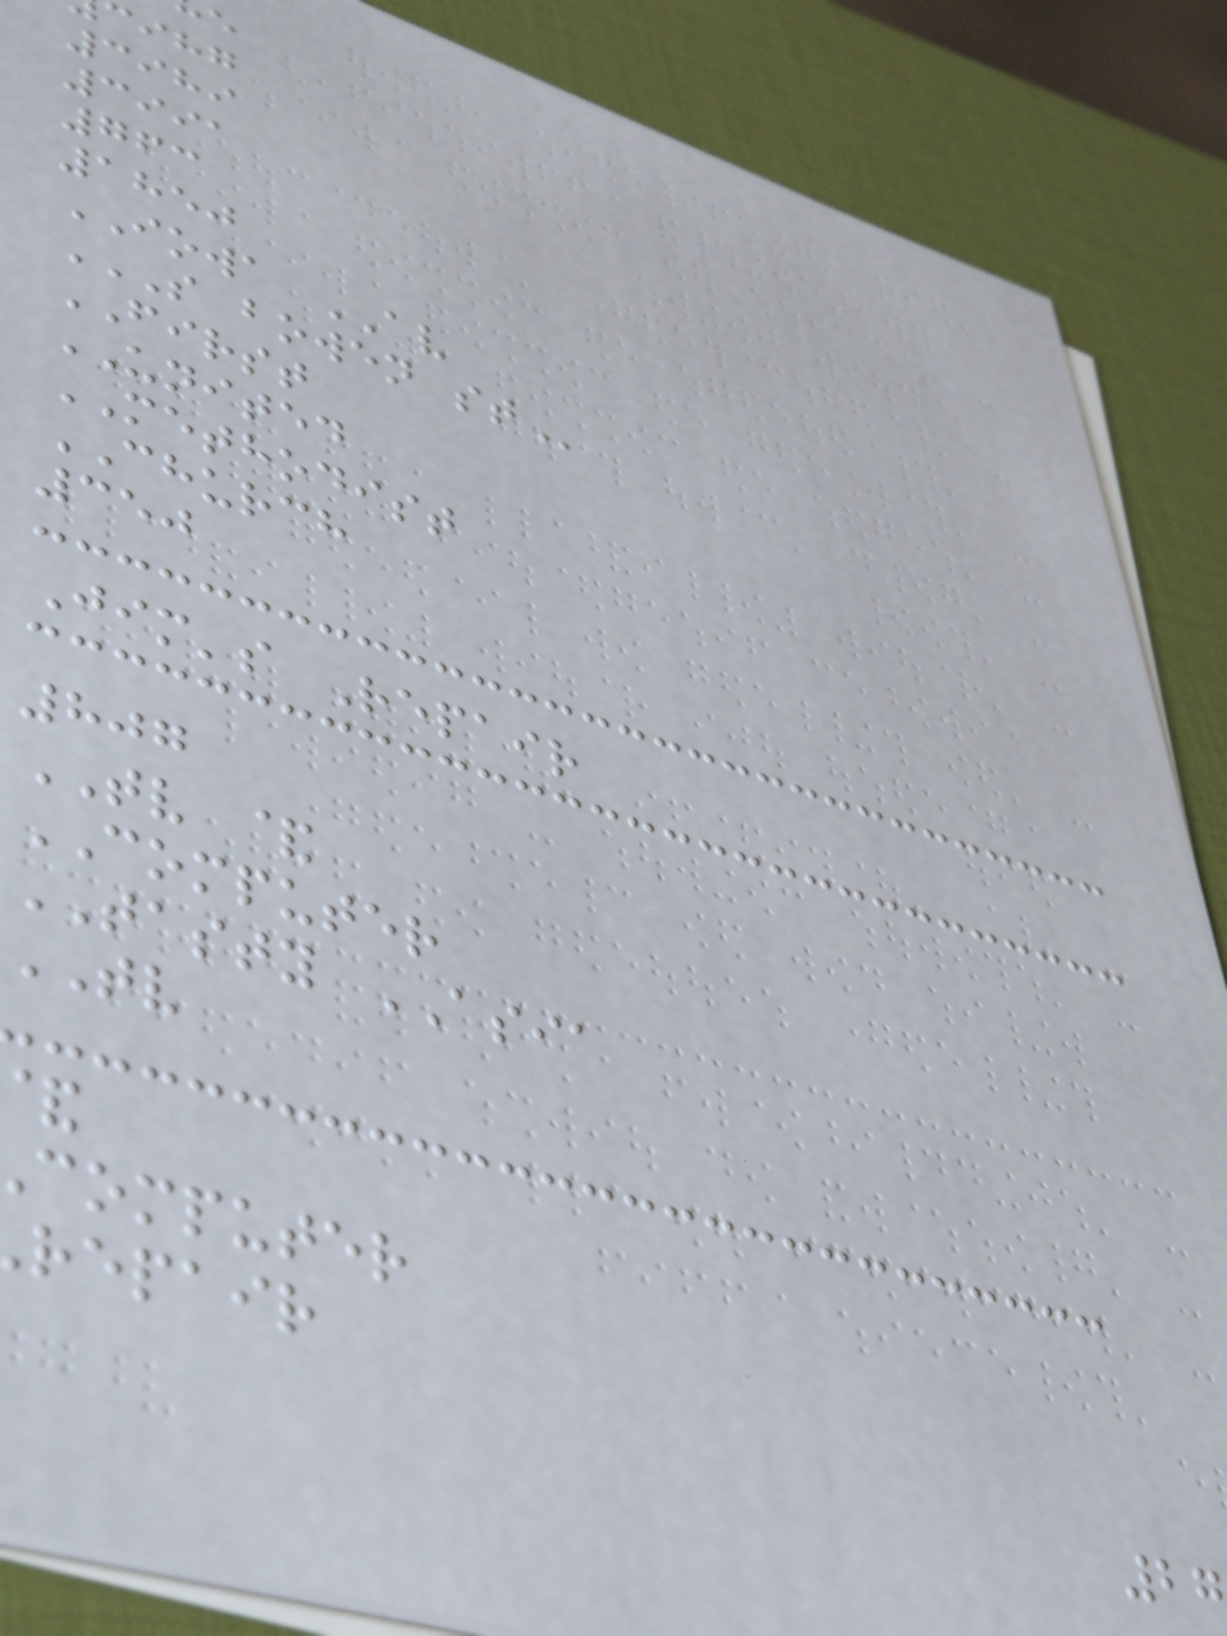3989
3991
763
1850
IOWA AV
S BOWEN ST
FIRST
UNITED
METHODIST
CHURCH
350
Jim's Repair
807
TV &
COMPUTER
TASTY ASIA
TV
computer
repair
